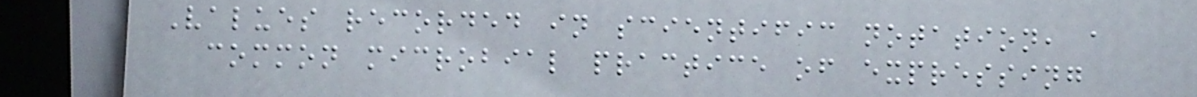Values recorded in scientific notation, a
common microbial practice of expressing
